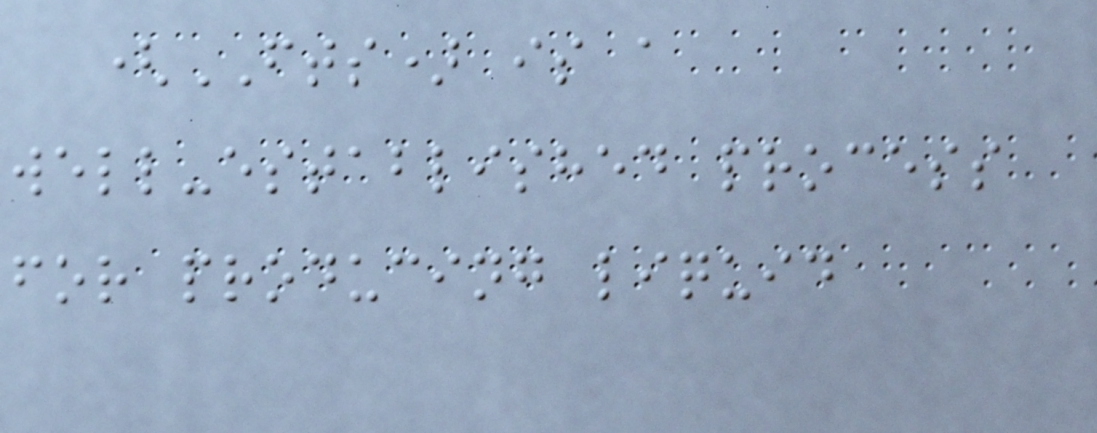(FTS) is a
well-established process
for producing liquid
